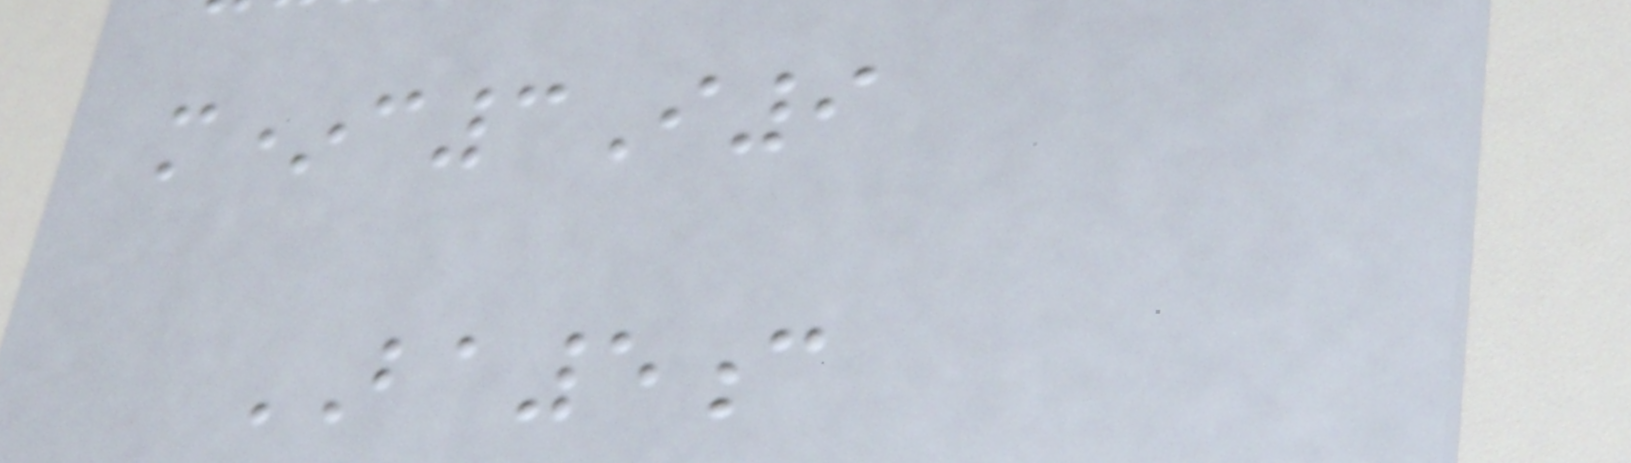m*c3I9
BA5c
